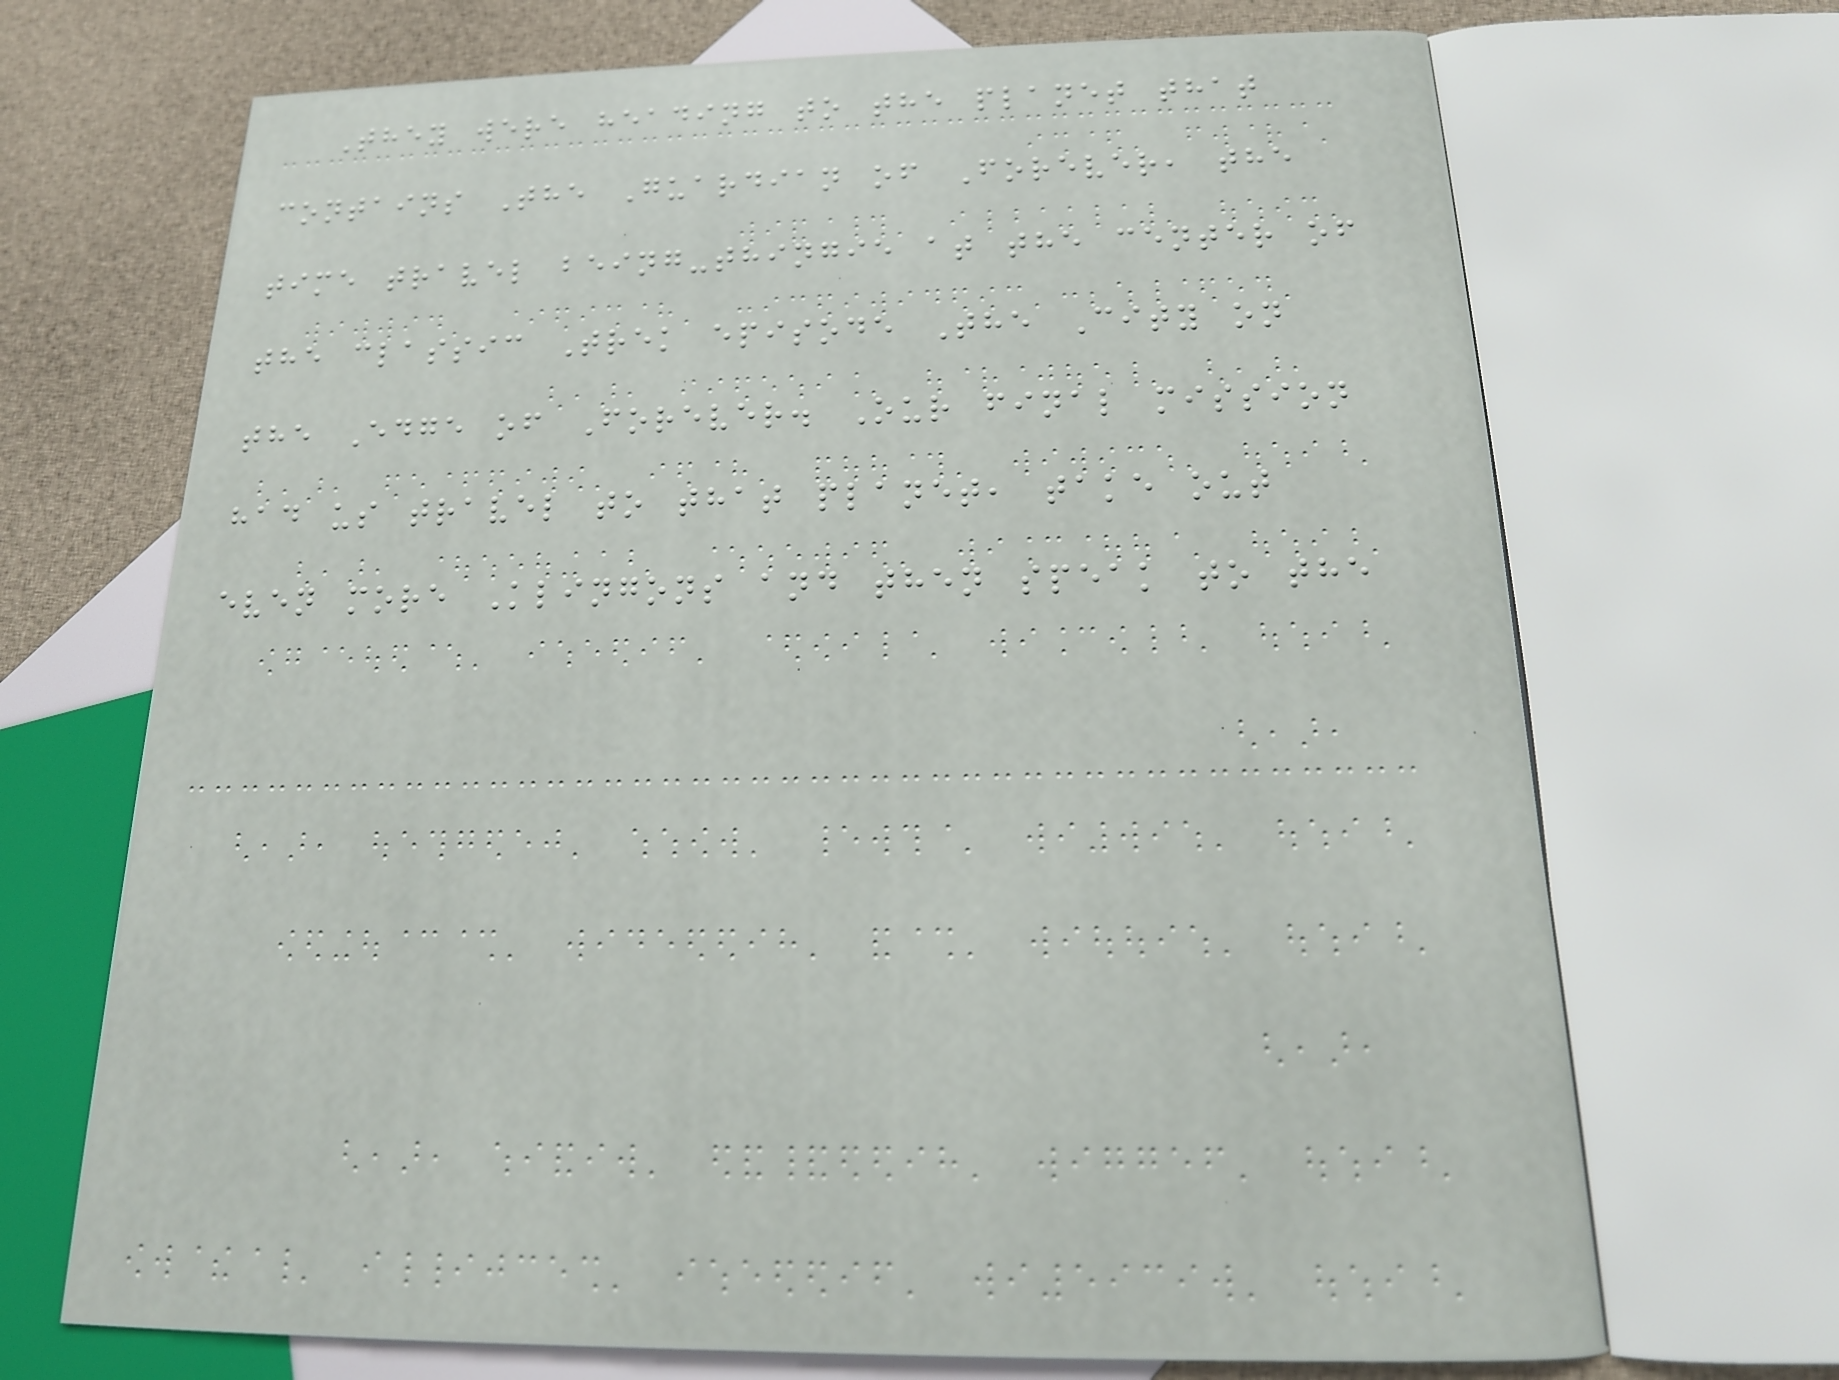They were heading to the planet that
contains The Guardian of Forever, the
time travel being-thingie at the center of
the classic Trek episode The City on
the Edge of Forever. Our final mission
had us travel to that planet, take out
even more Klingons and then speak to the
